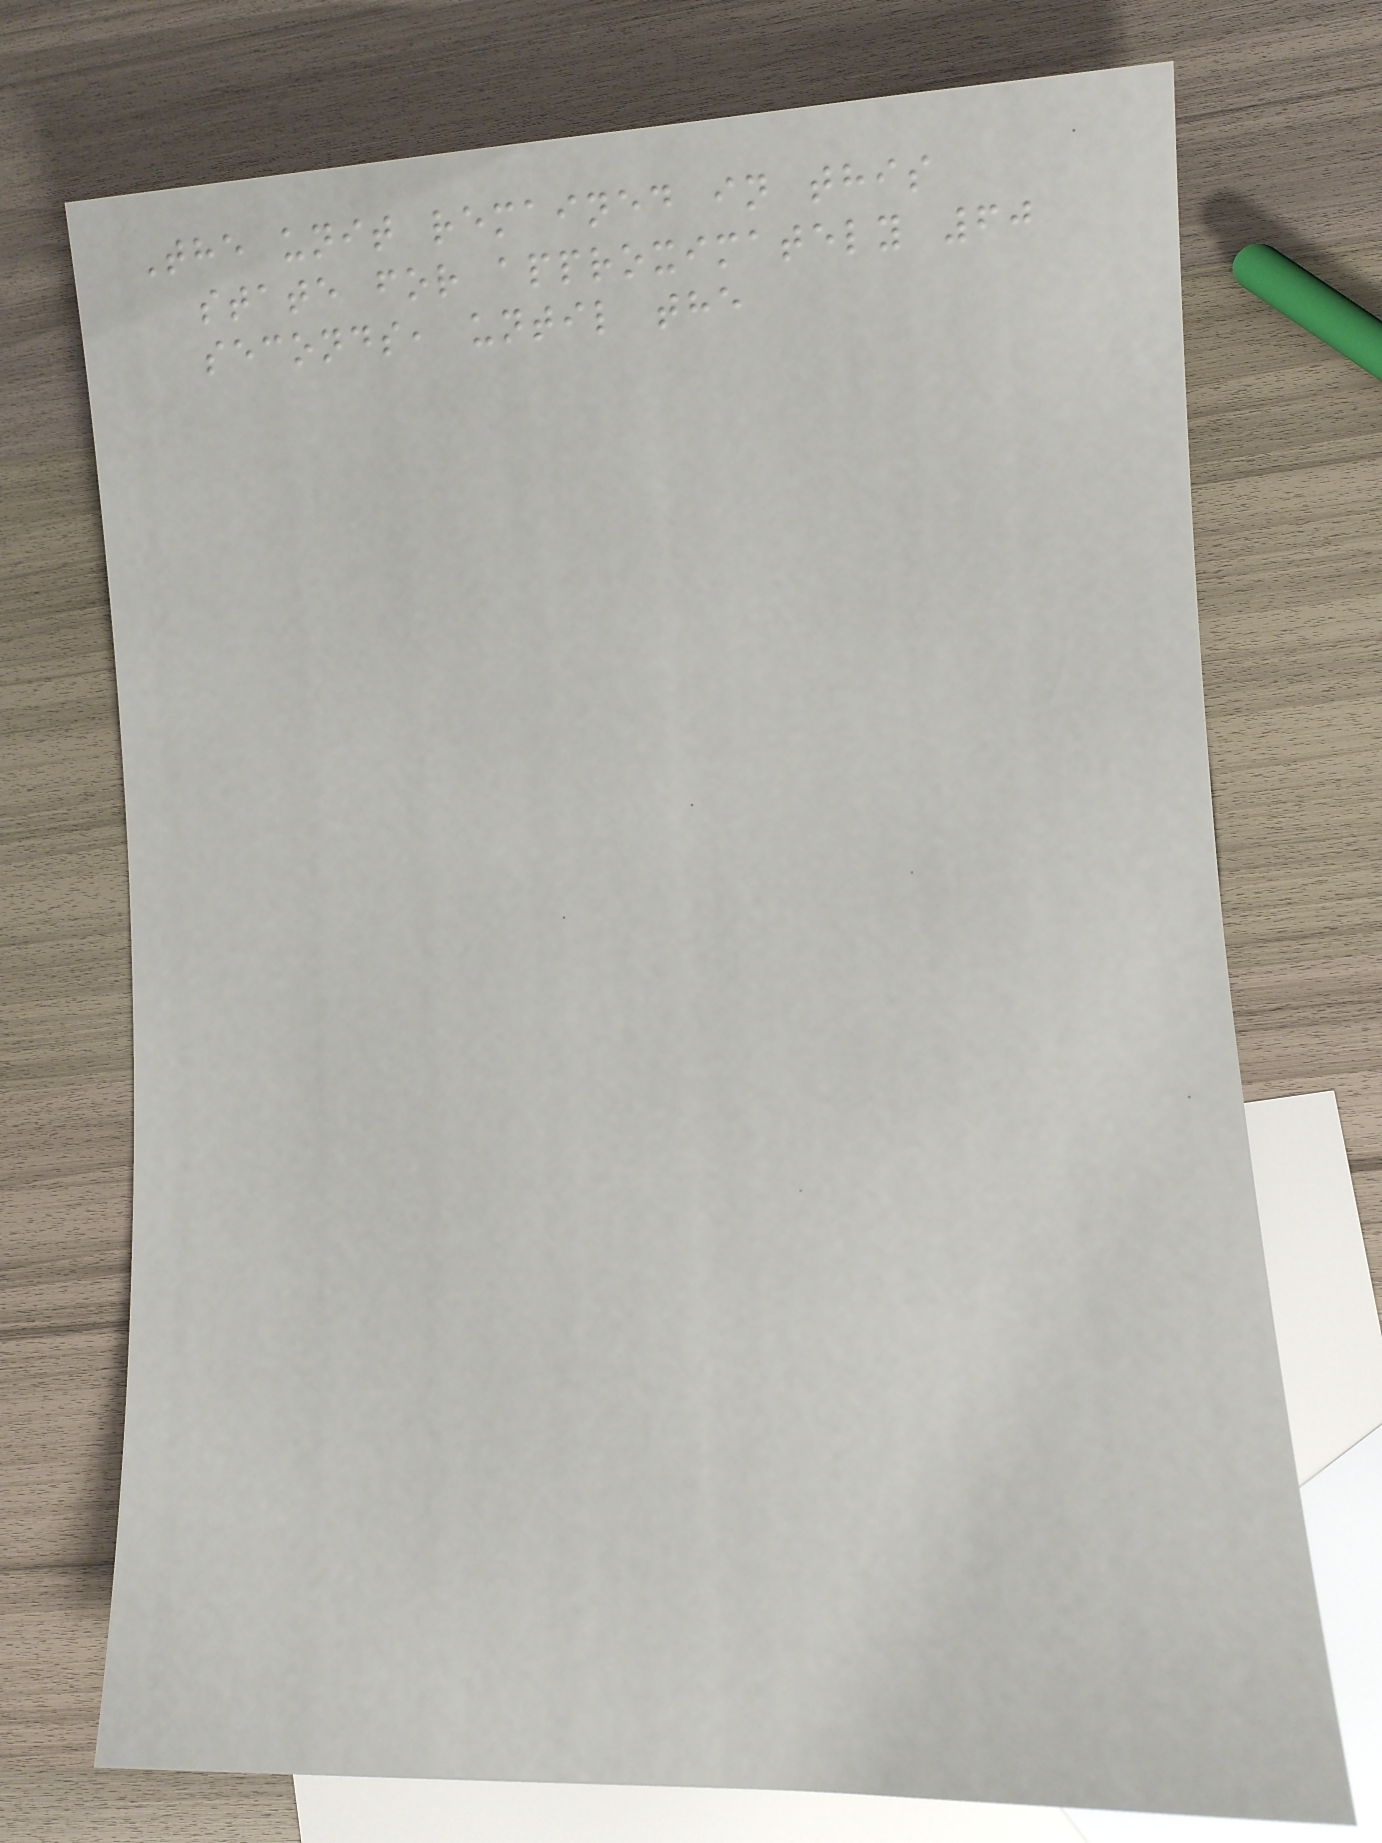The unit remained in this
state for approximately 60
seconds, until the
